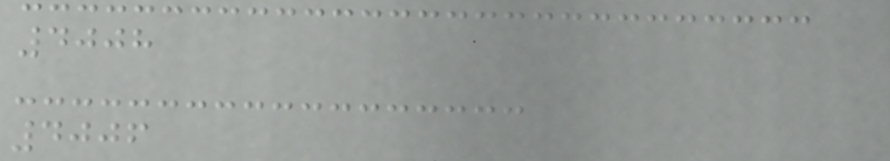4008
4006
